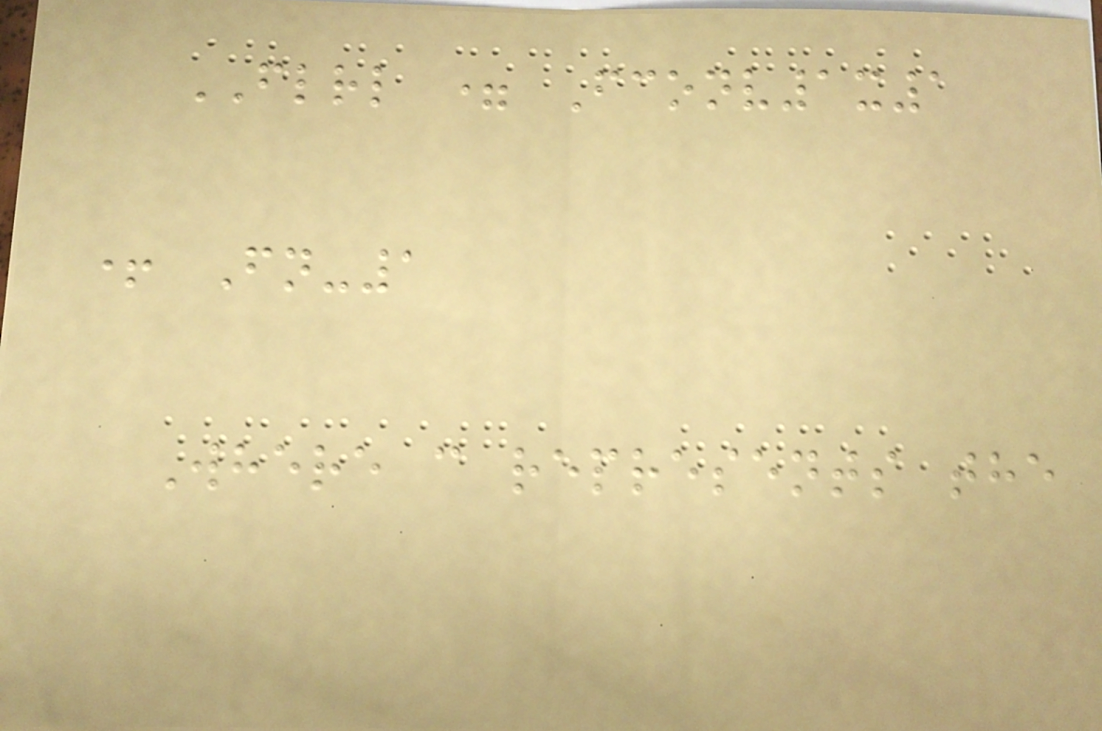FLRL = Fconv1x1
+ Fn-1
Where c represents the
